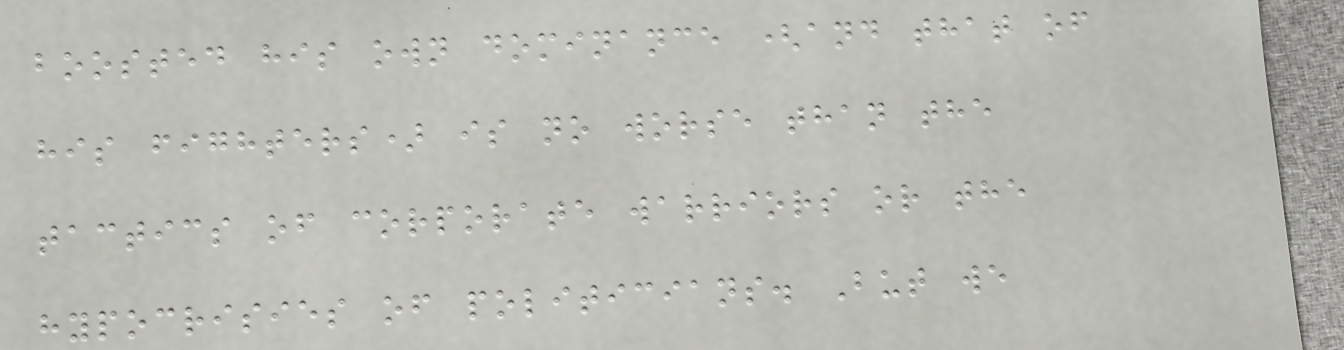boosted his own dominance (and that of
his fighters) is no worse than the
tactics of corporate warriors or the
hypocrisies of politicians. But we
